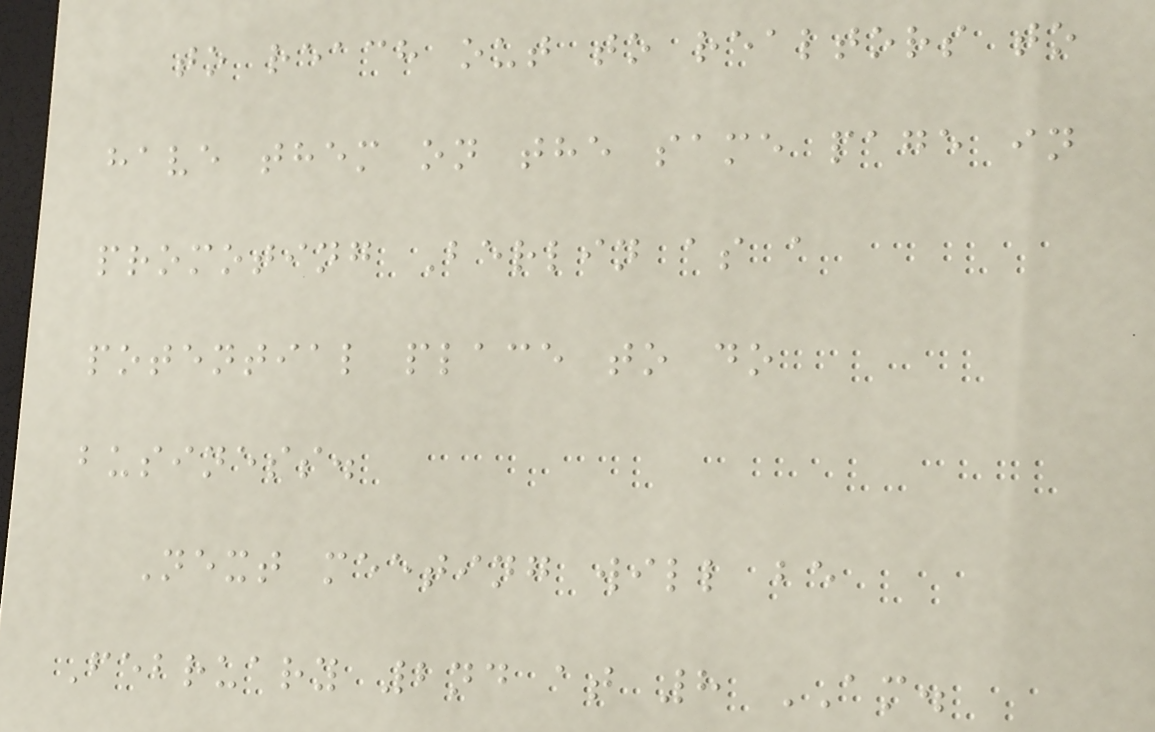to reach out to realtors to
have them on the same page in
promoting Berlin as a
potential place to do
business.
Next meeting will be
February 2nd at 8 AM.
